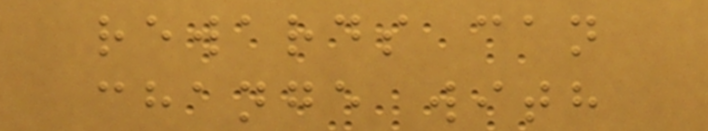rewards can
change with
